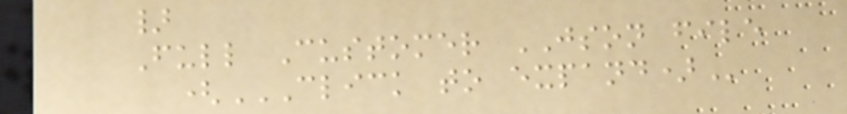}
Full Customer JSON file
(CLICK TO EXPAND)
